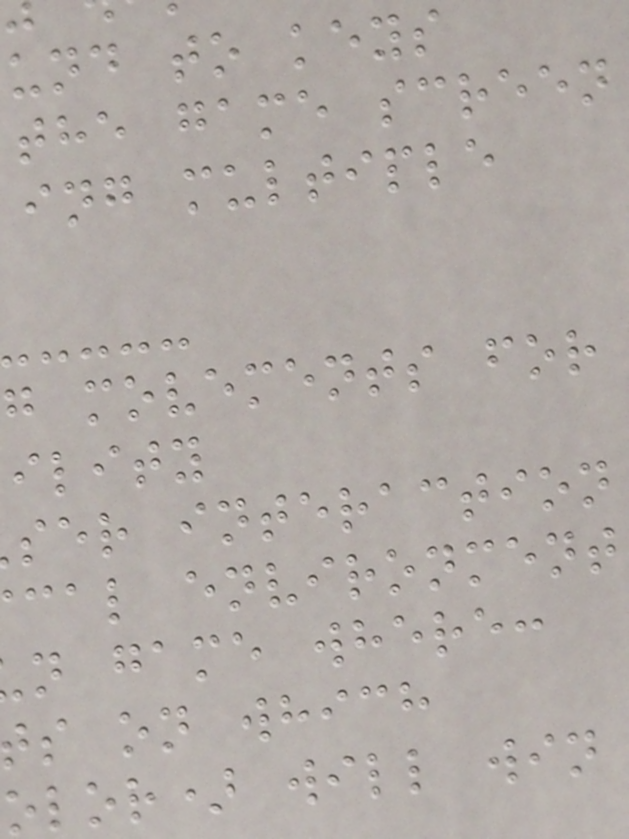und to keys
the game screen
ing multiple
g movements for
ility
ser interaction
cal environment
n game where:
s on which
olor) will win
